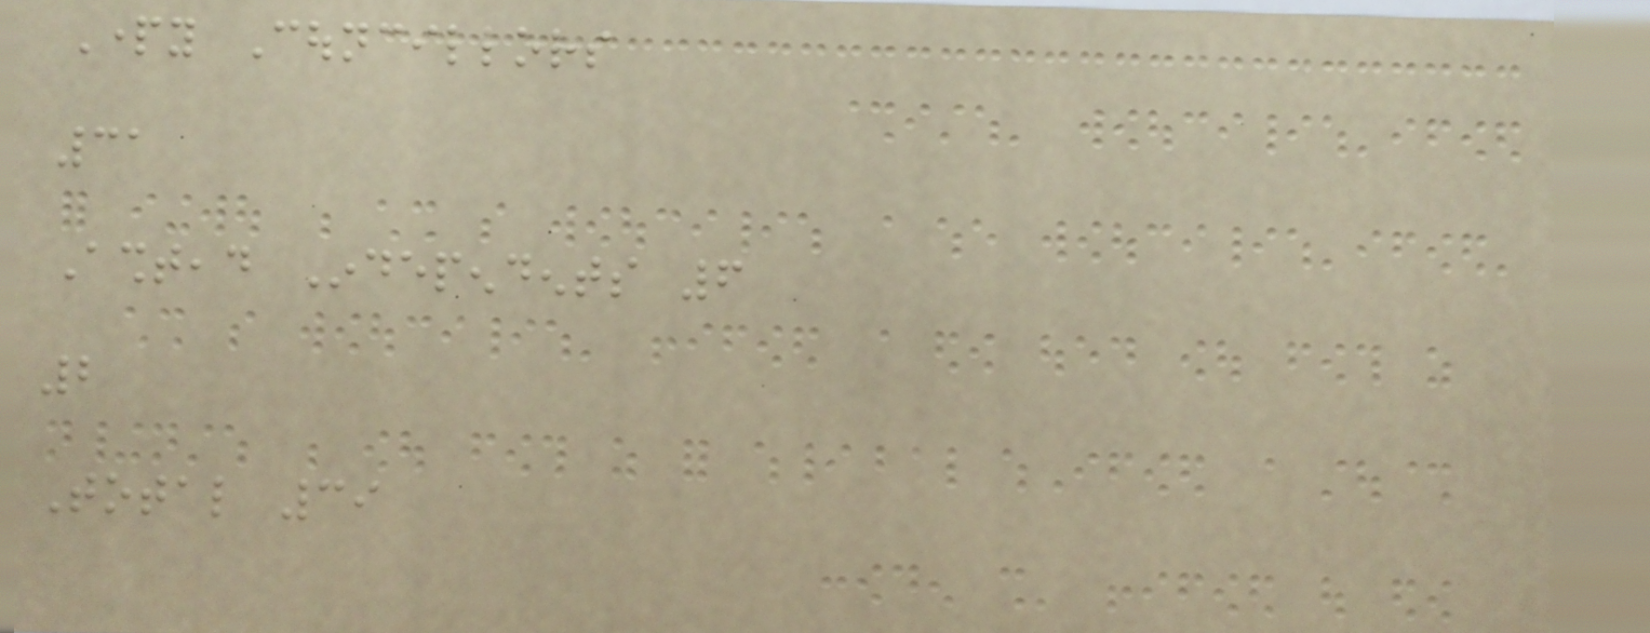Party Councillors
31
Ashtead Independents 6
2
Total 39
